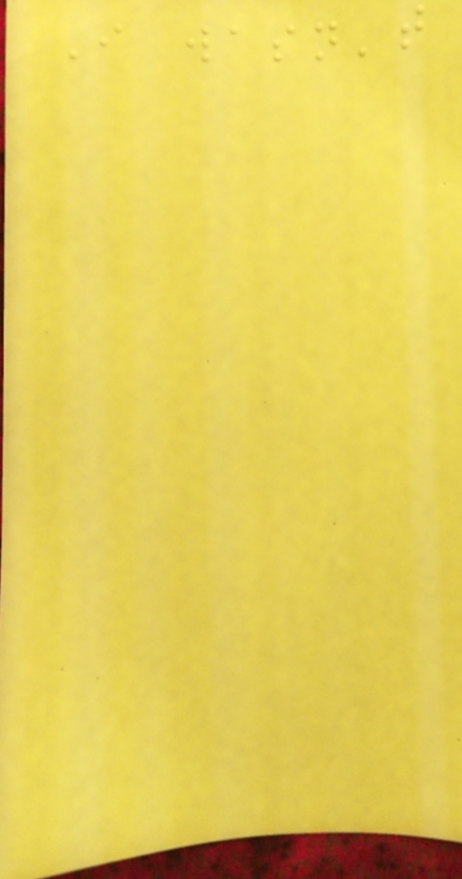I wasn't
